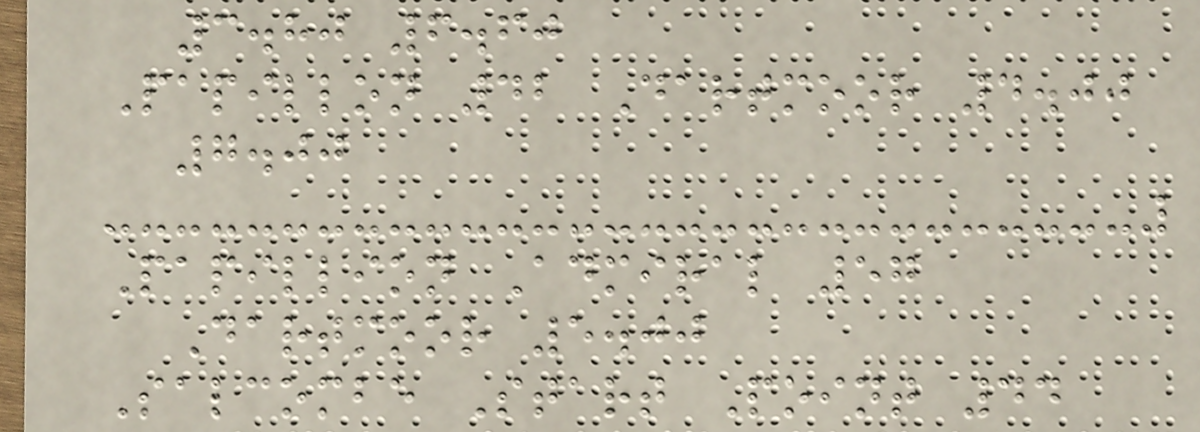3.80 6.60
Papillon 42 Dartmoor 4.00
7.00
Papillion Admiral 57
Dartmoor 5.00
Salcombe Start Point 44
